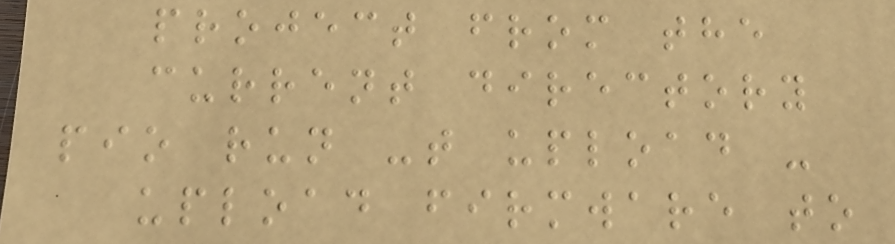project from the
current directory
pio run -t upload -
upload firmware to
